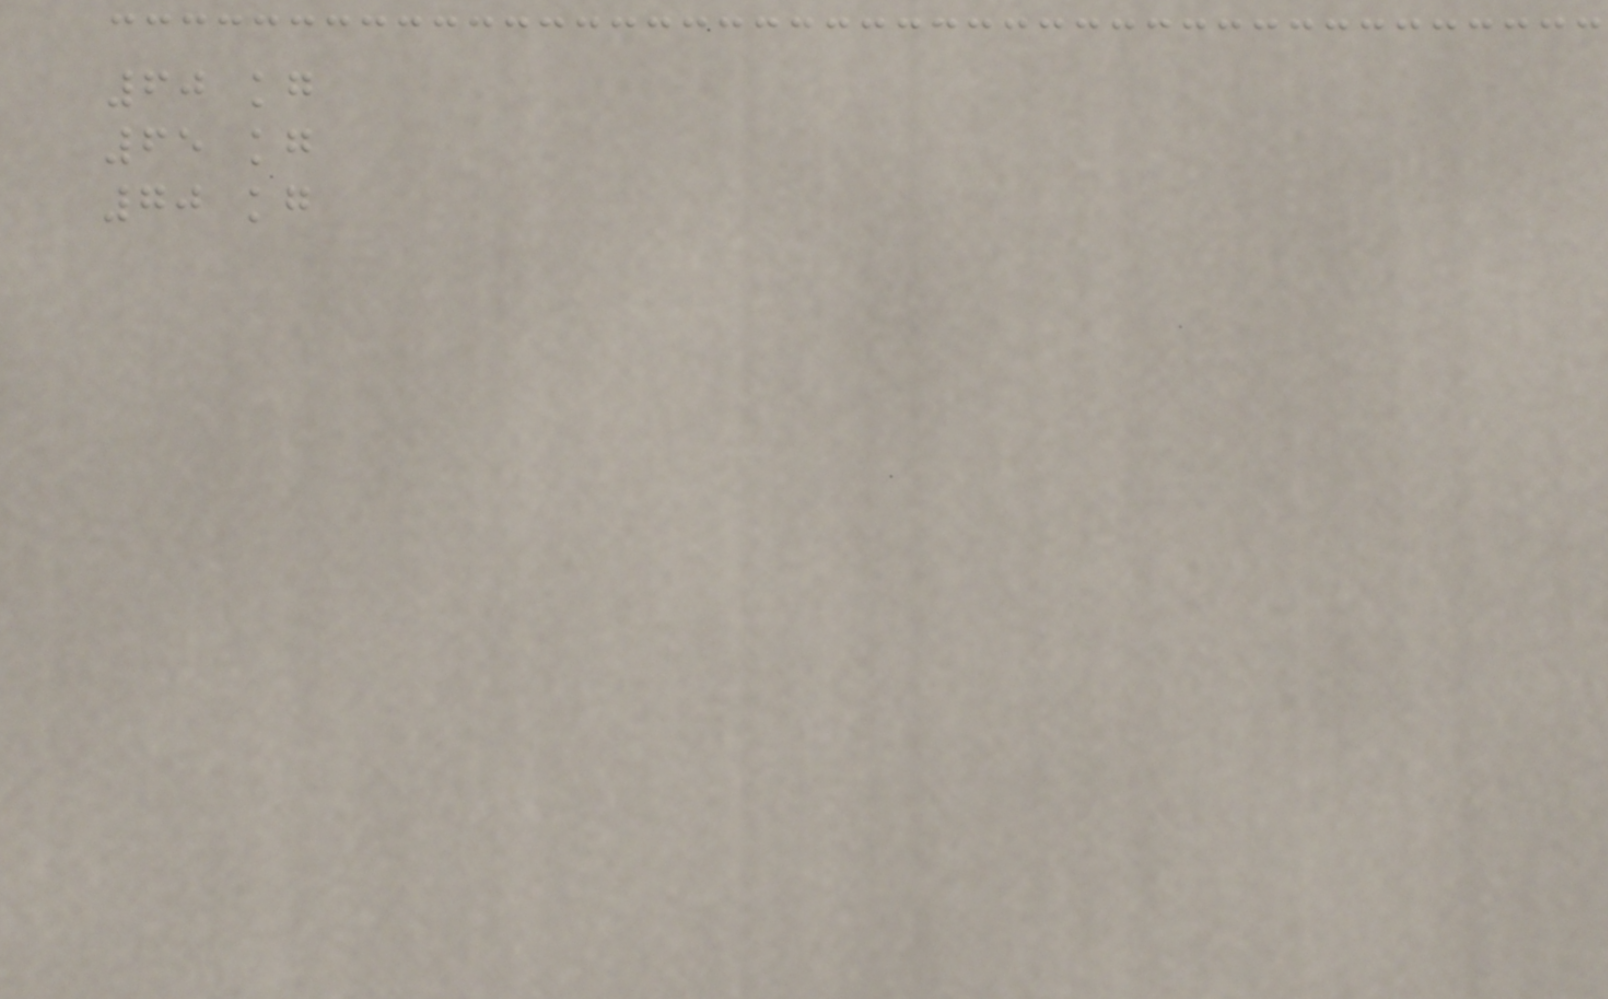60 kg
65 kg
70 kg
